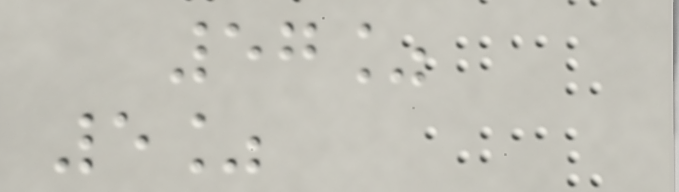57%
5%
